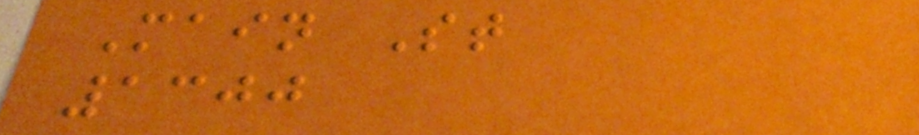Main St
1300
